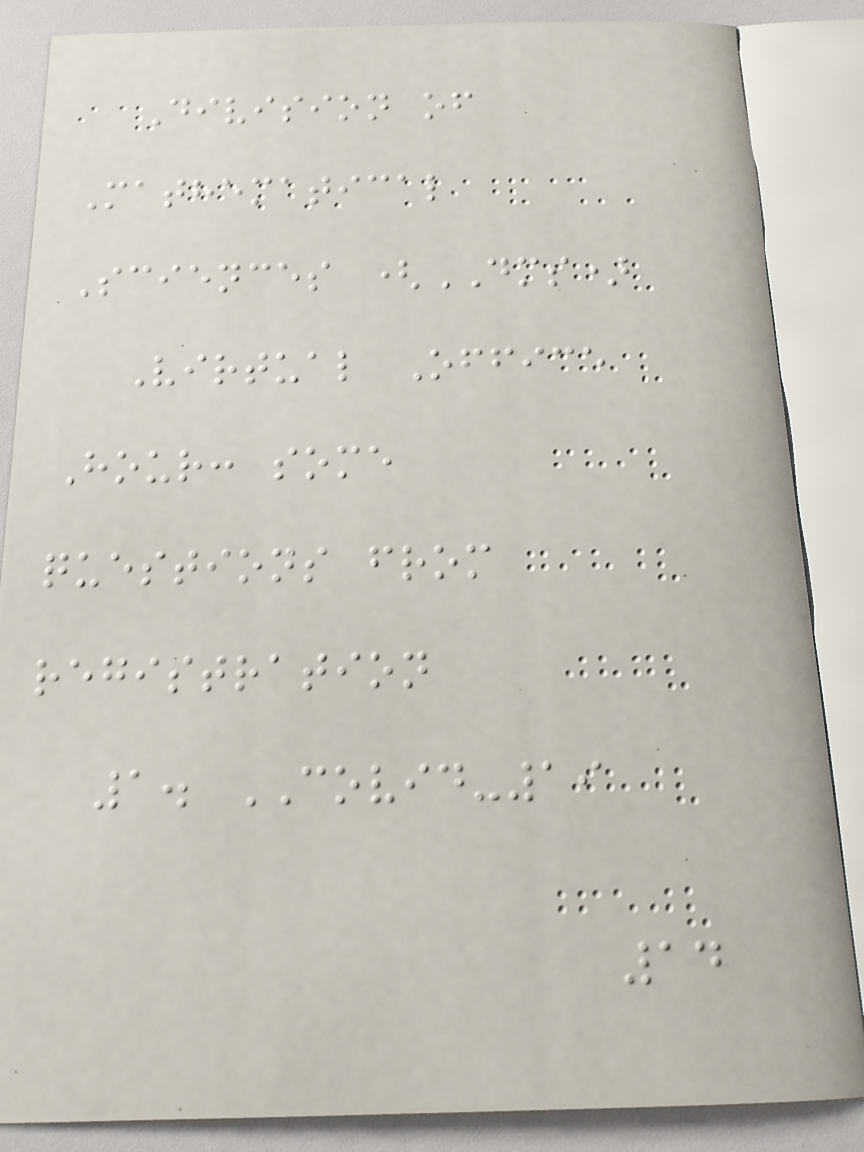Division of
Mathematical
Sciences (DMS)
Virtual Office
Hour: some
questions from
registration
1. COVID-19
14
